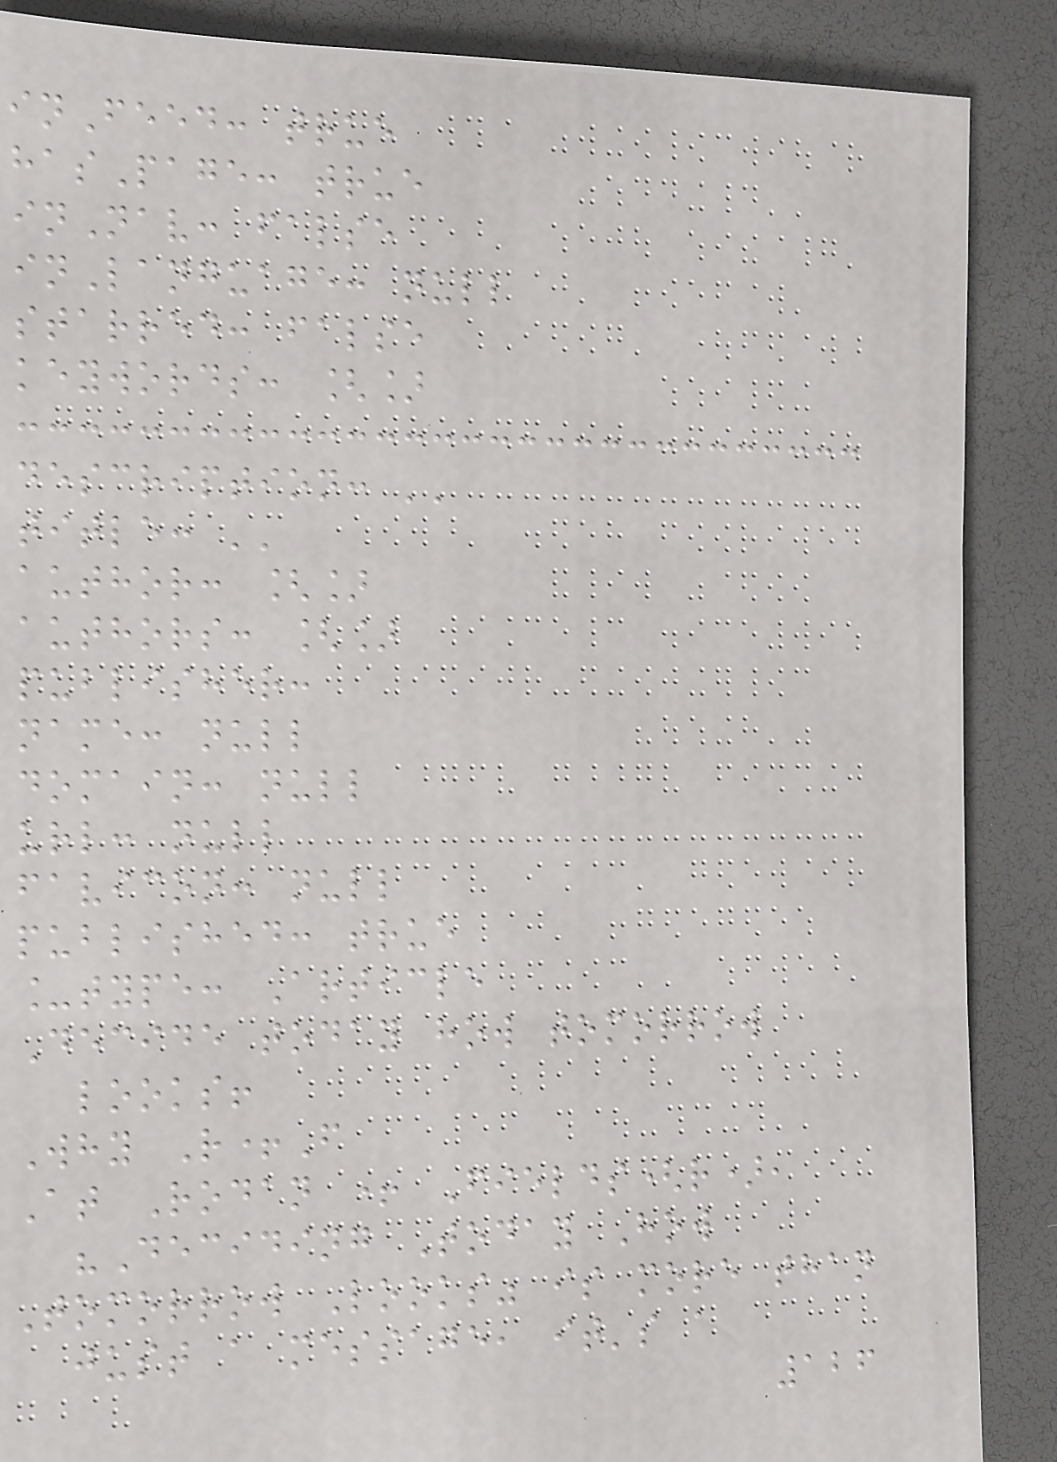inFeed: true
hasPage: true
inNav: false
inLanguage: null
starred: false
keywords: []
description: ''
title: ''
author: []
authors: []
publisher:
name: null
domain: null
url: null
favicon: null
published: true
_type: Article
Decide today how tomorrow
looks!
Why R+F
At Rodan + Fields(r),
"Deciding Today How
Tomorrow Looks" is more than
just a message, it's a
126
